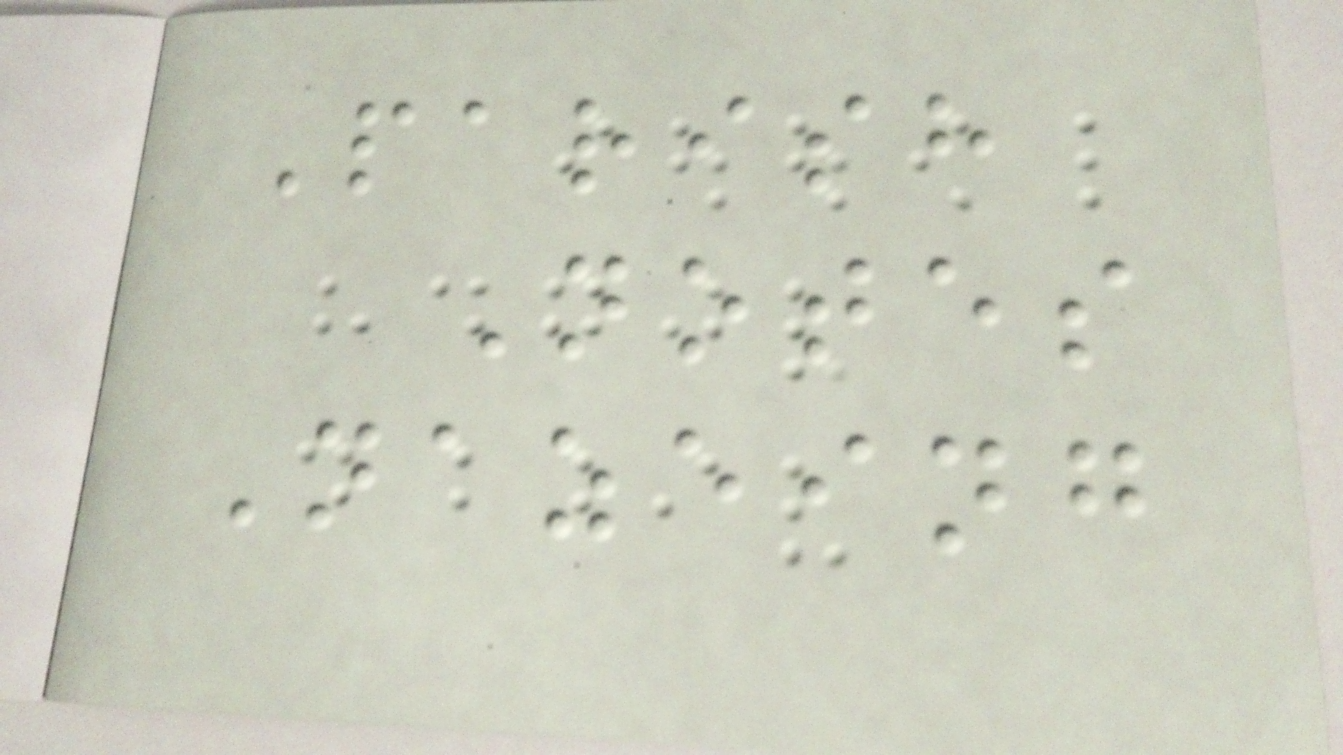Parish
Notes
Nazeing
